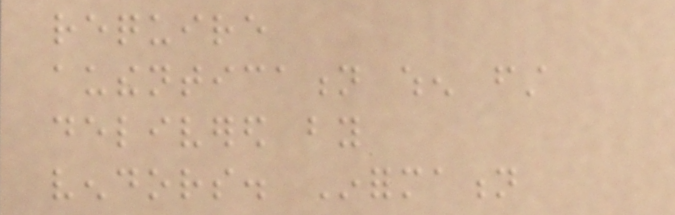require
authentication when first
delivered by
vendors. Information
